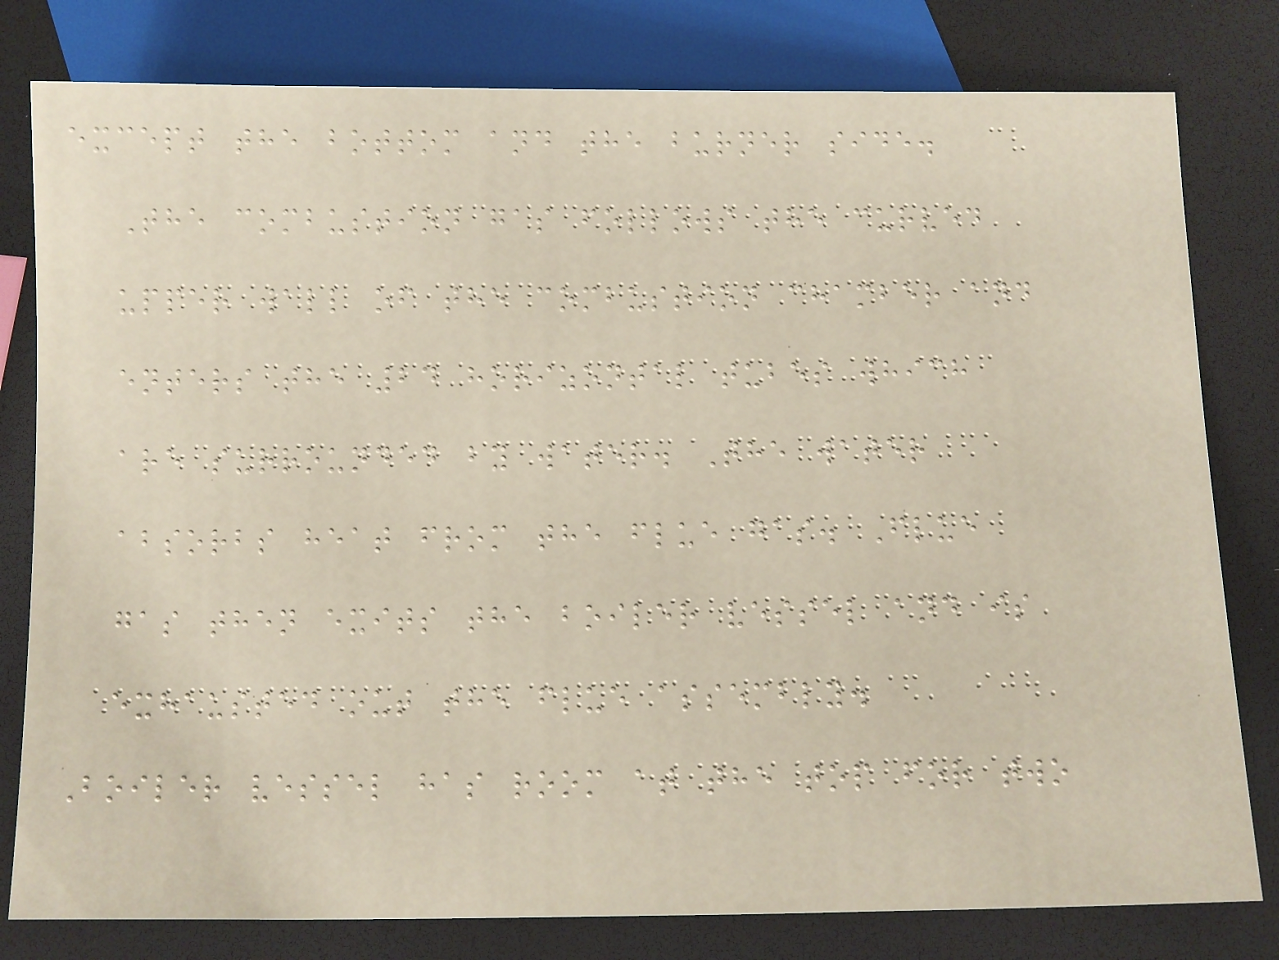except the bottom and the burner side.
The combustion gas follows the curved
upper wall of the combustion chamber and
enters the 24 horizontal tubes which
are surrounded by water. The water
absorbs heat from the flue gas. Flue
gas then exits the boiler vessel and is
exhausted out the flue assembly.
Boiler vessel has room at the top for two
